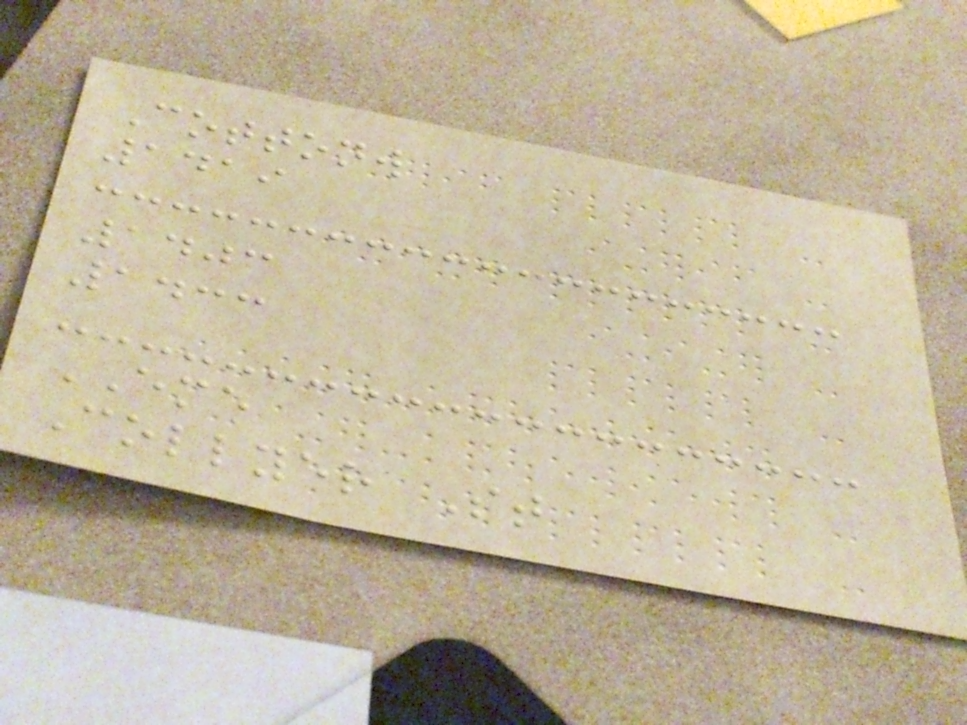Cottonw
1419
1403
1433
EME
Collyer St
